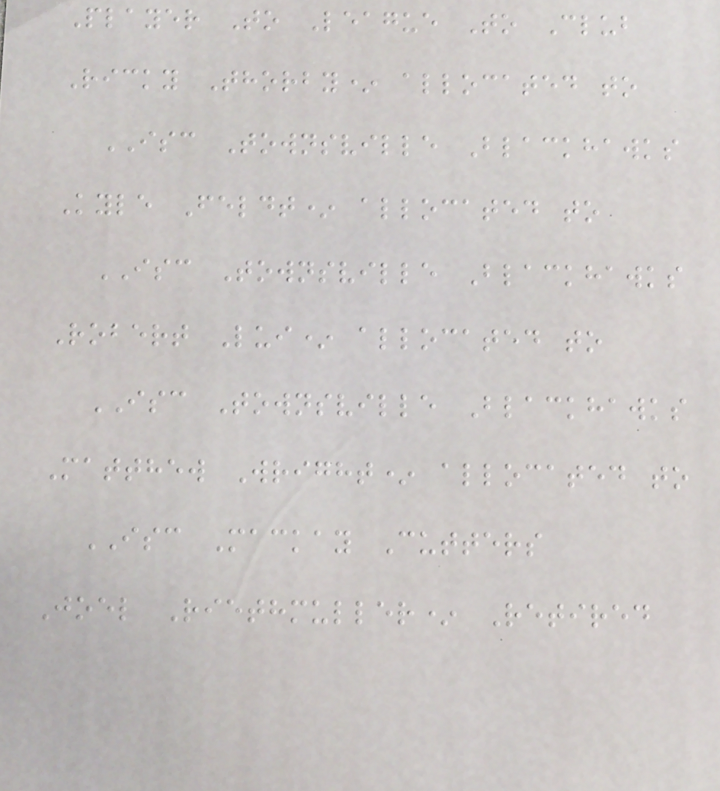Player To League To Club
Ricky Thorby* allocated to
ISC Townsville Blackhawks
Kyle Feldt* allocated to
ISC Townsville Blackhawks
Robert Lui* allocated to
ISC Townsville Blackhawks
Matthew Wright* allocated to
ISC Mackay Cutters
Joel Riethmuller* Retired
